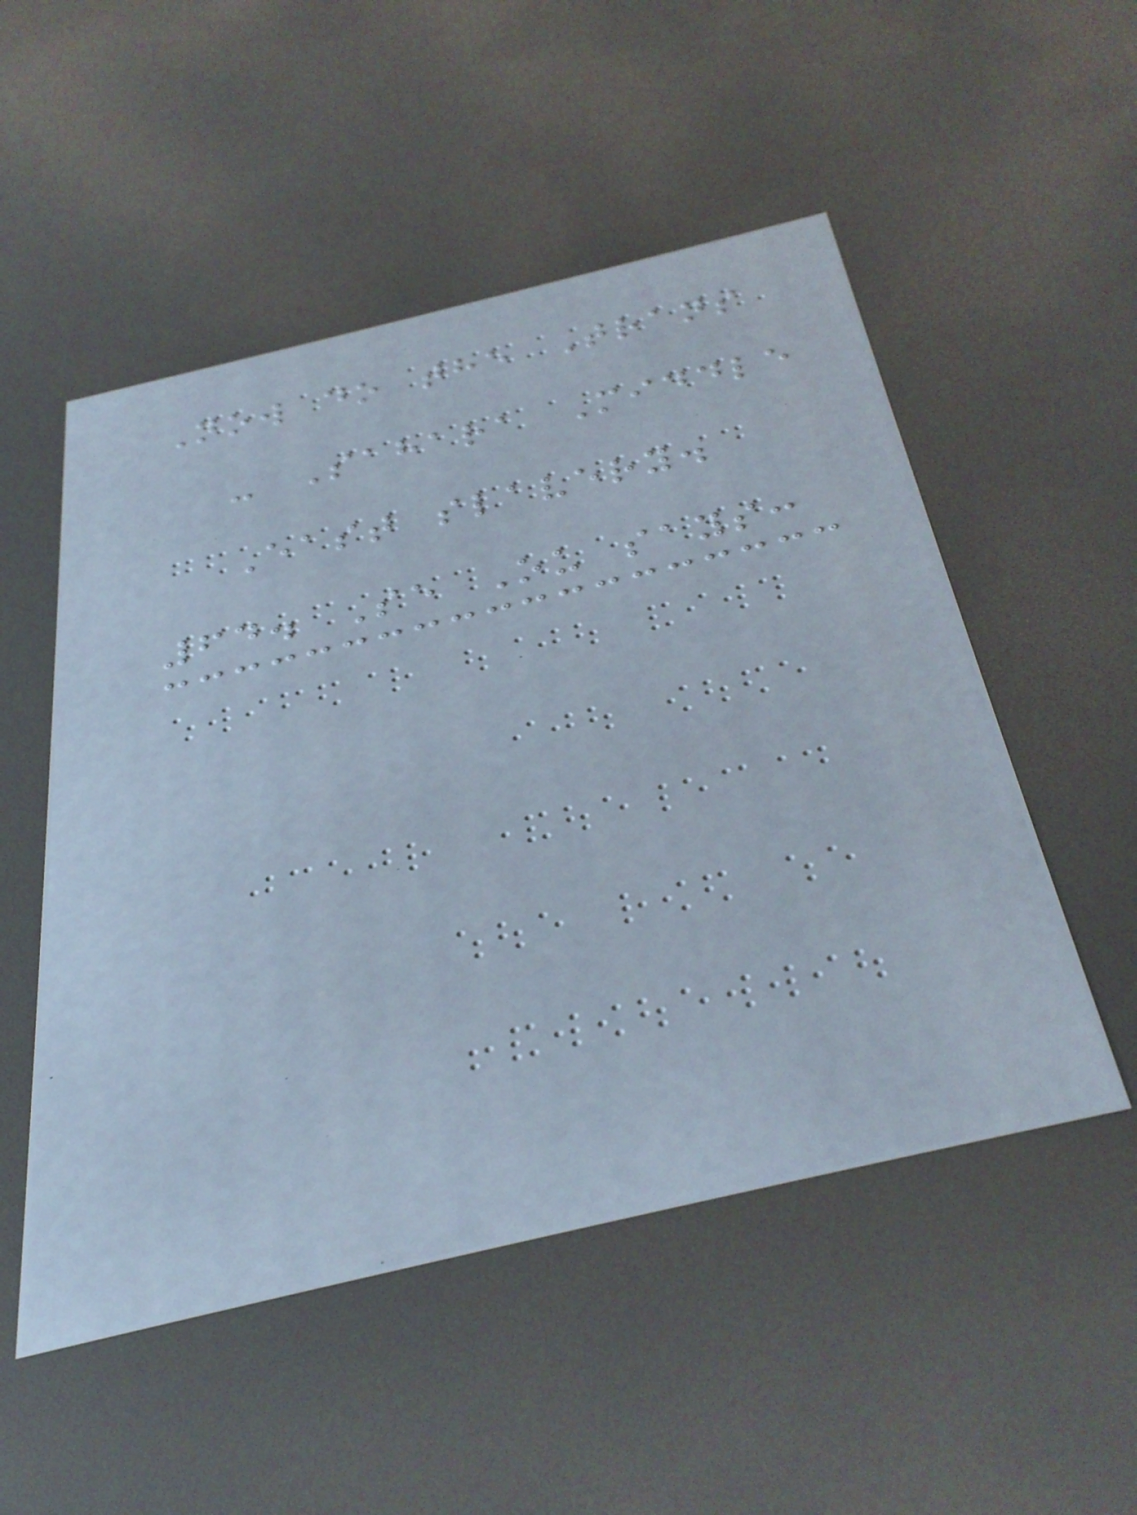Now do the Trans
- Sahara Middle
East slavery.
64. Se Ou says:
